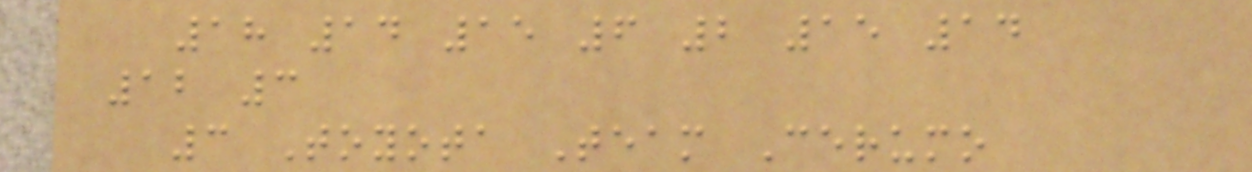18 14 15 6 2 15 14
12 3
3 Toyota Team Cerumo
